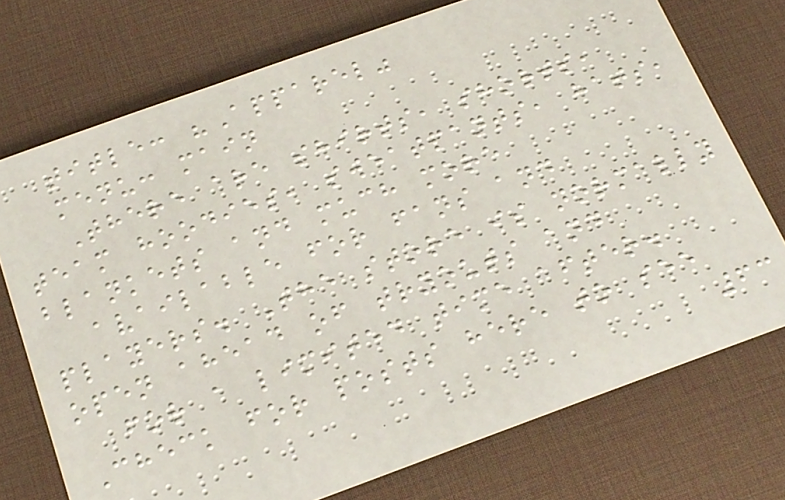title: "Apparel"
menu: main
There are shirts, shorts,
team hoodies, sweatpants, hats,
blankets and much more
available for fans and
players. The store is normally
open ahead of tryouts and
for a limited time after.
Check for posts here to see
63
